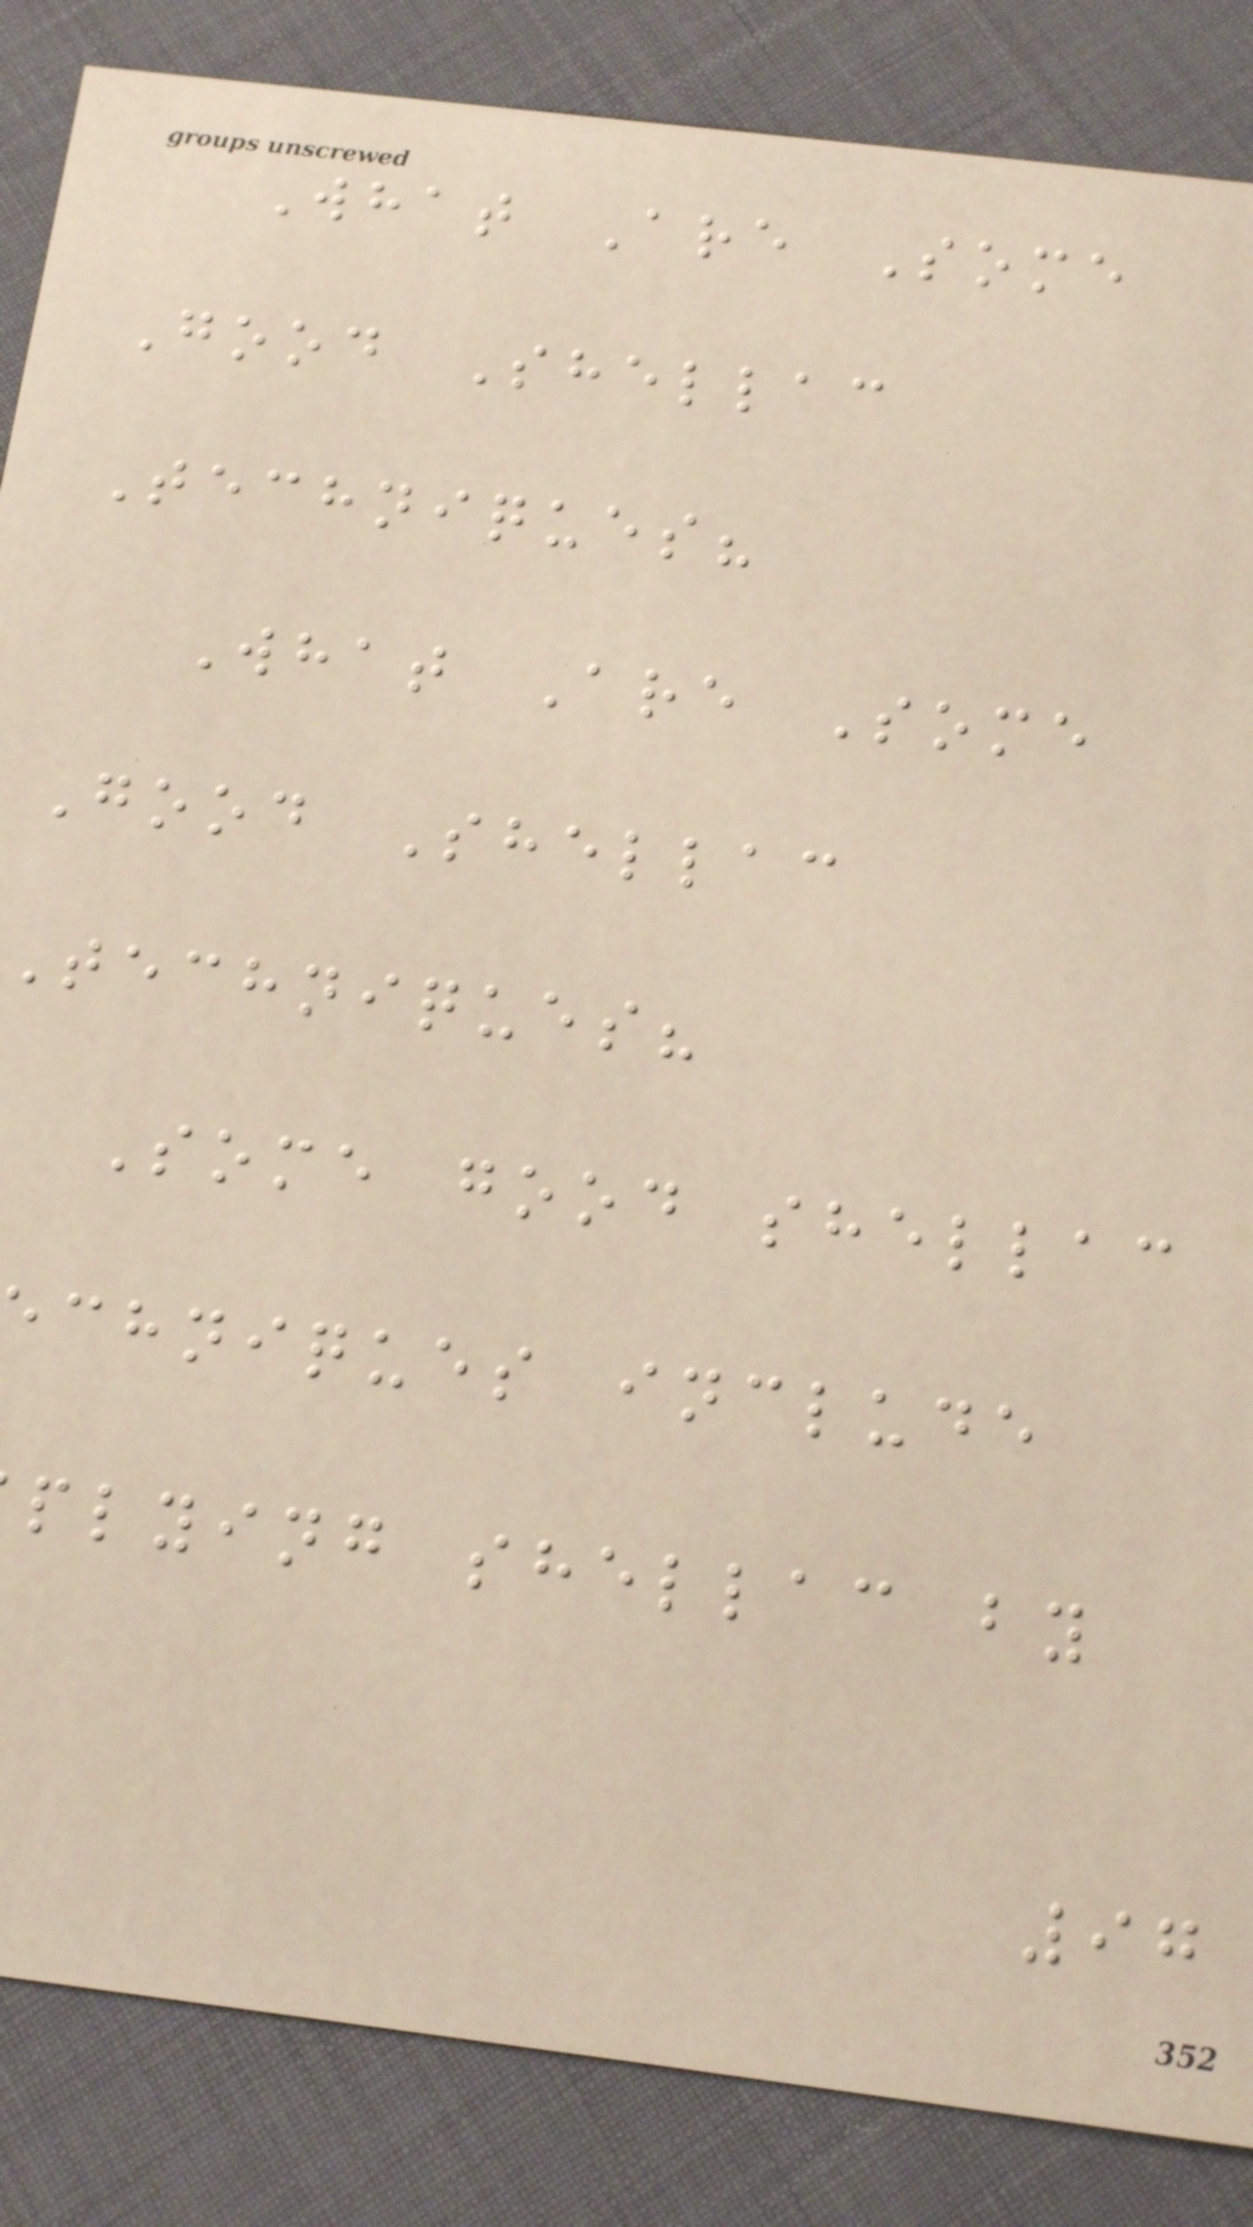What Are Some
Good Shellac
Techniques?
What Are Some
Good Shellac
Techniques?
Some good shellac
chniques include
plying shellac by
97
